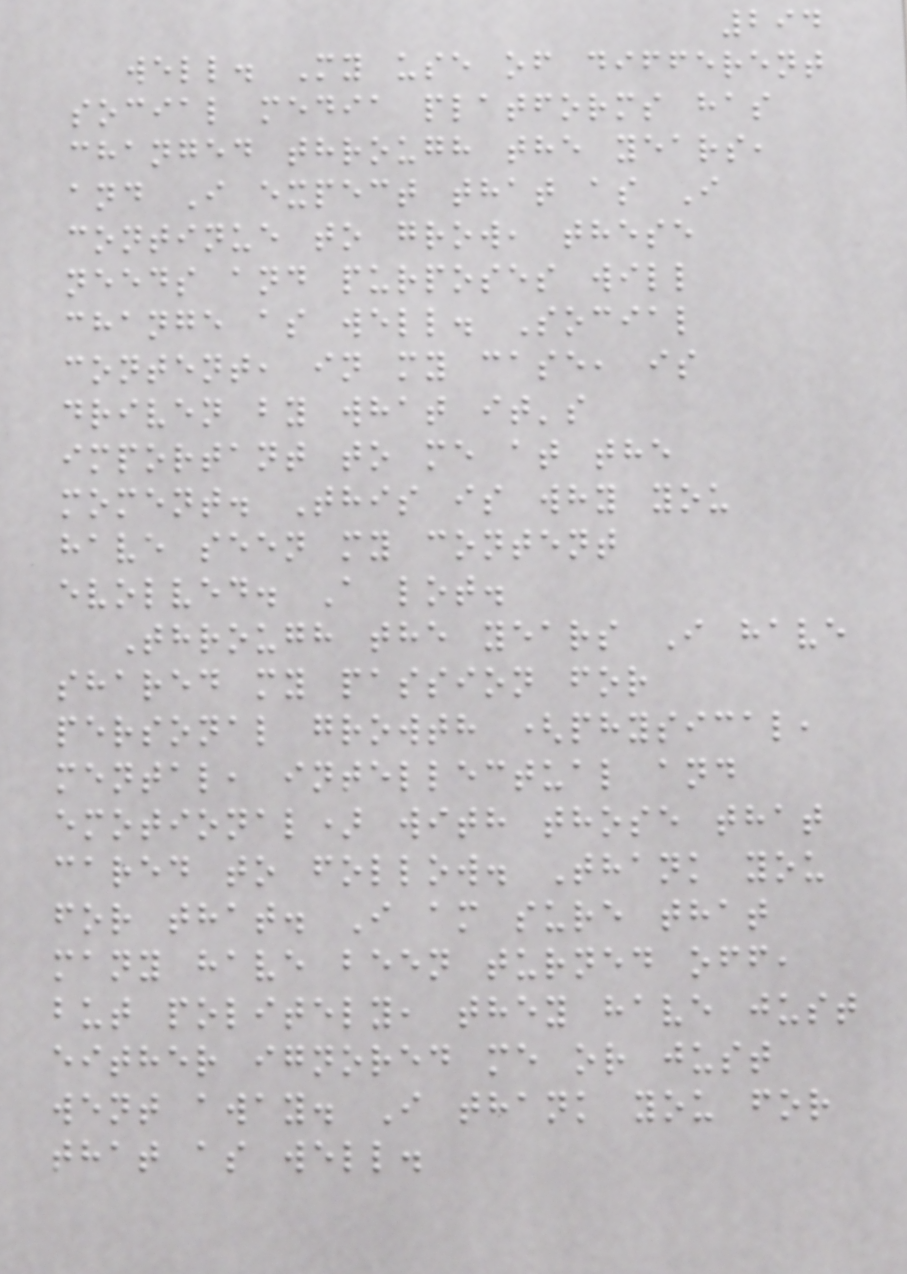294
well. My use of different
social media platforms has
changed through the years,
and I expect that as I
continue to grow, these
needs and purposes will
change as well. Social
content, in my case, is
driven by what it's
important to me at the
moment. This is why you
have seen my content
evolved. A lot.
Through the years I have
shared my passion for
personal growth (physical,
mental, intellectual and
emotional) with those that
cared to follow. Thank you
for that. I am sure that
many have been turned off,
but politely, they have just
either ignored me or just
went away. I thank you for
that as well.
